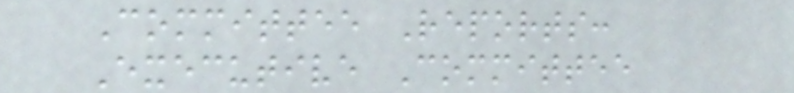Committee Reports:
Executive Committee
